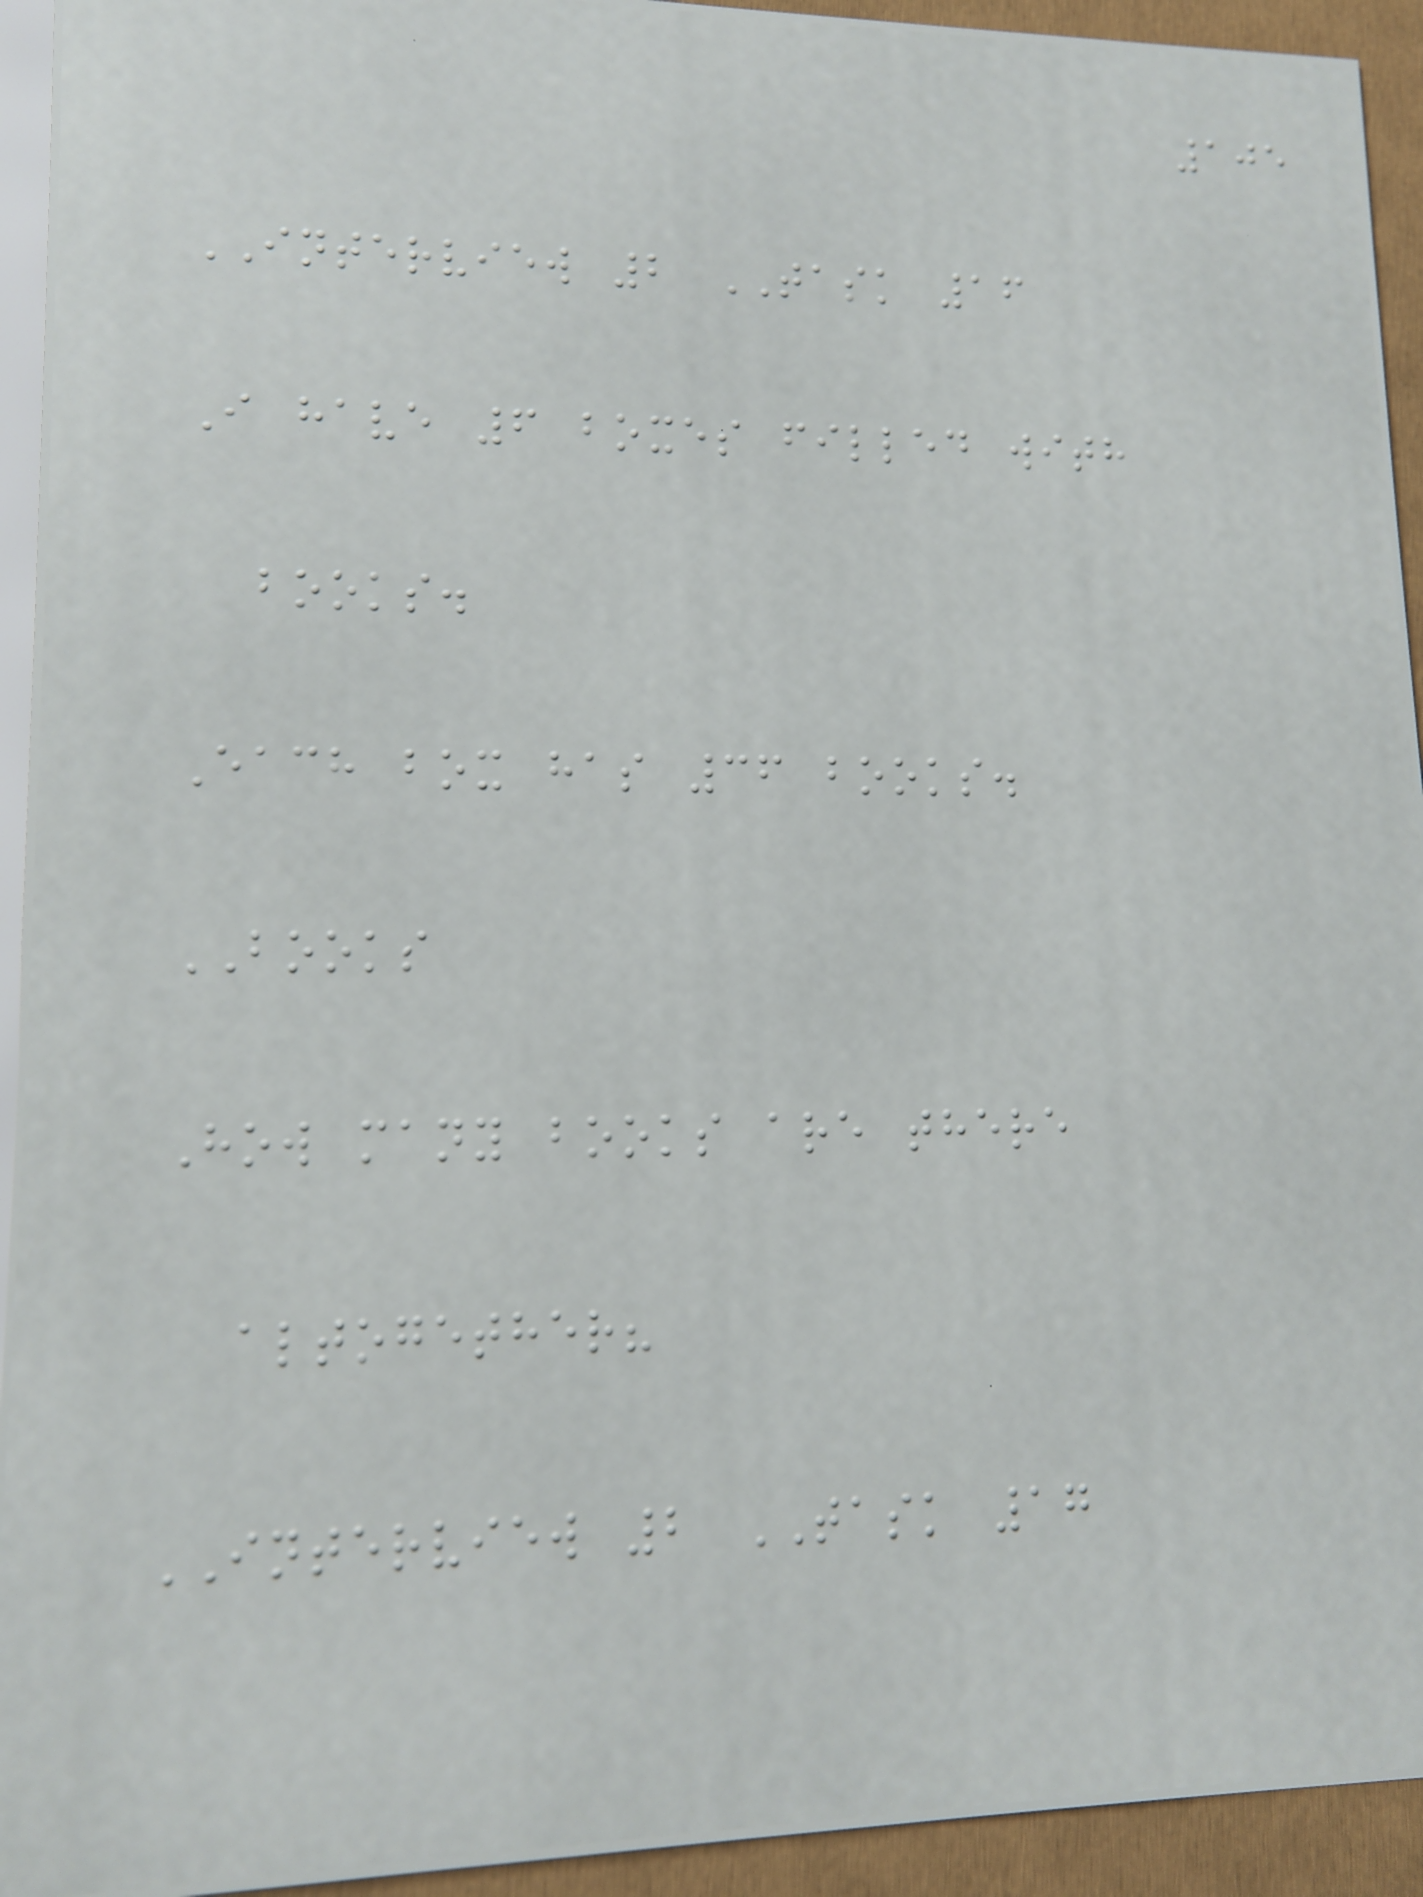105
INTERVIEW 2 TASK 16
I have 6 boxes filled with
books.
Each box has 36 books.
BOOKS
How many books are there
altogether?
INTERVIEW 2 TASK 17
